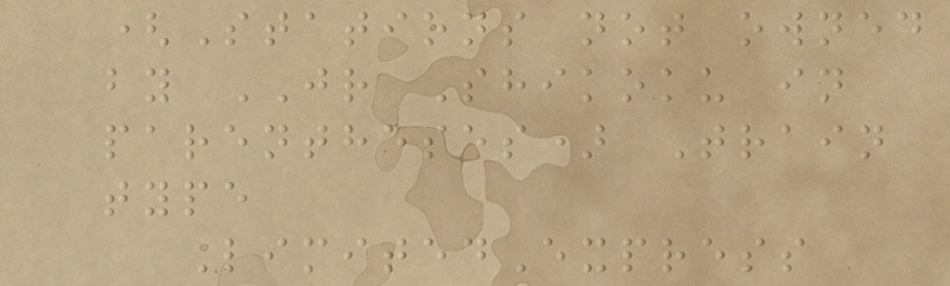(Stations not owned
by JR Shikoku in
parentheses) Train
type
LimitedExpress
